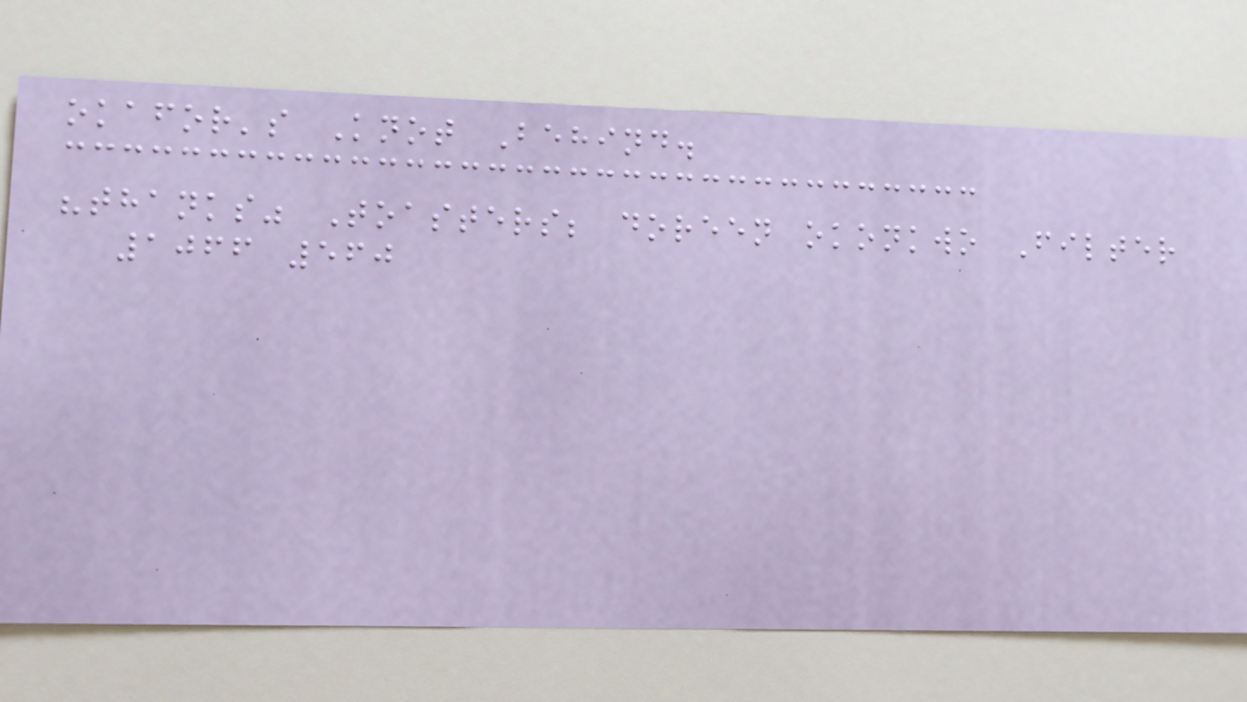okafor's Knot Behind.
"thanks" Toasters; doreen okonkwo Filter
1066 560
